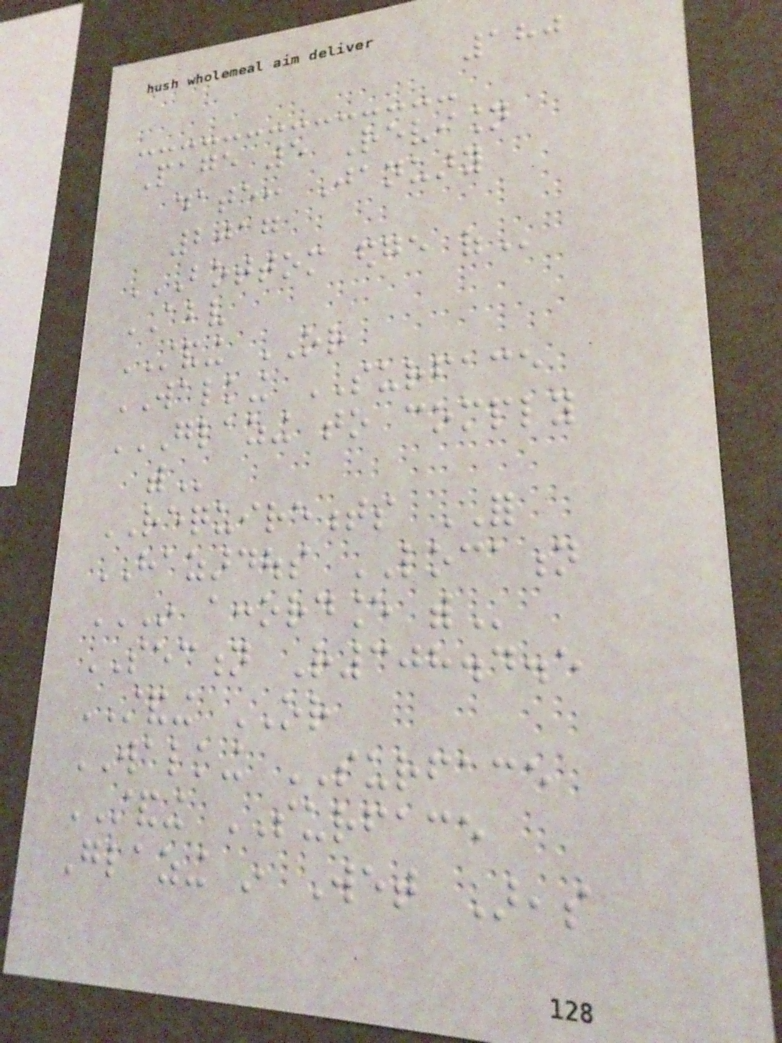180
Page 5 Revision
date: January
2017
BOTTOM EDGE OF
ABOVE
STANDING OR
WALKING SURFACE
GLAZING TO COMPLY
WITH
REQUIREMENTS FOR
HAZARDOUS LOCATION
IN ACCORDANCE WITH
SECTION R308.4.5
STANDING OR
WALKING SURFACE
STANDING SURFACE
Glazing in Wet Areas
